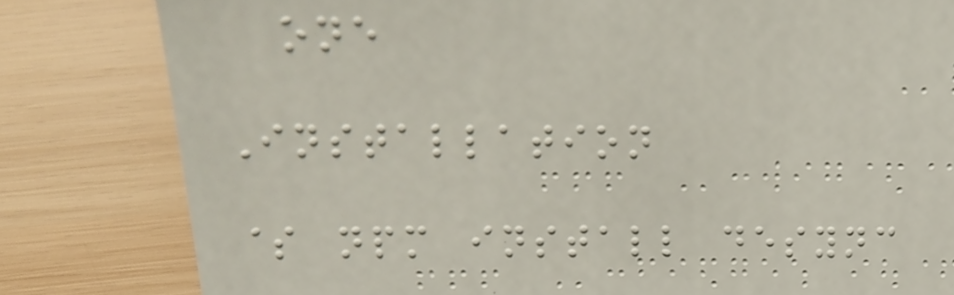one
Installation
$ npm install desync
